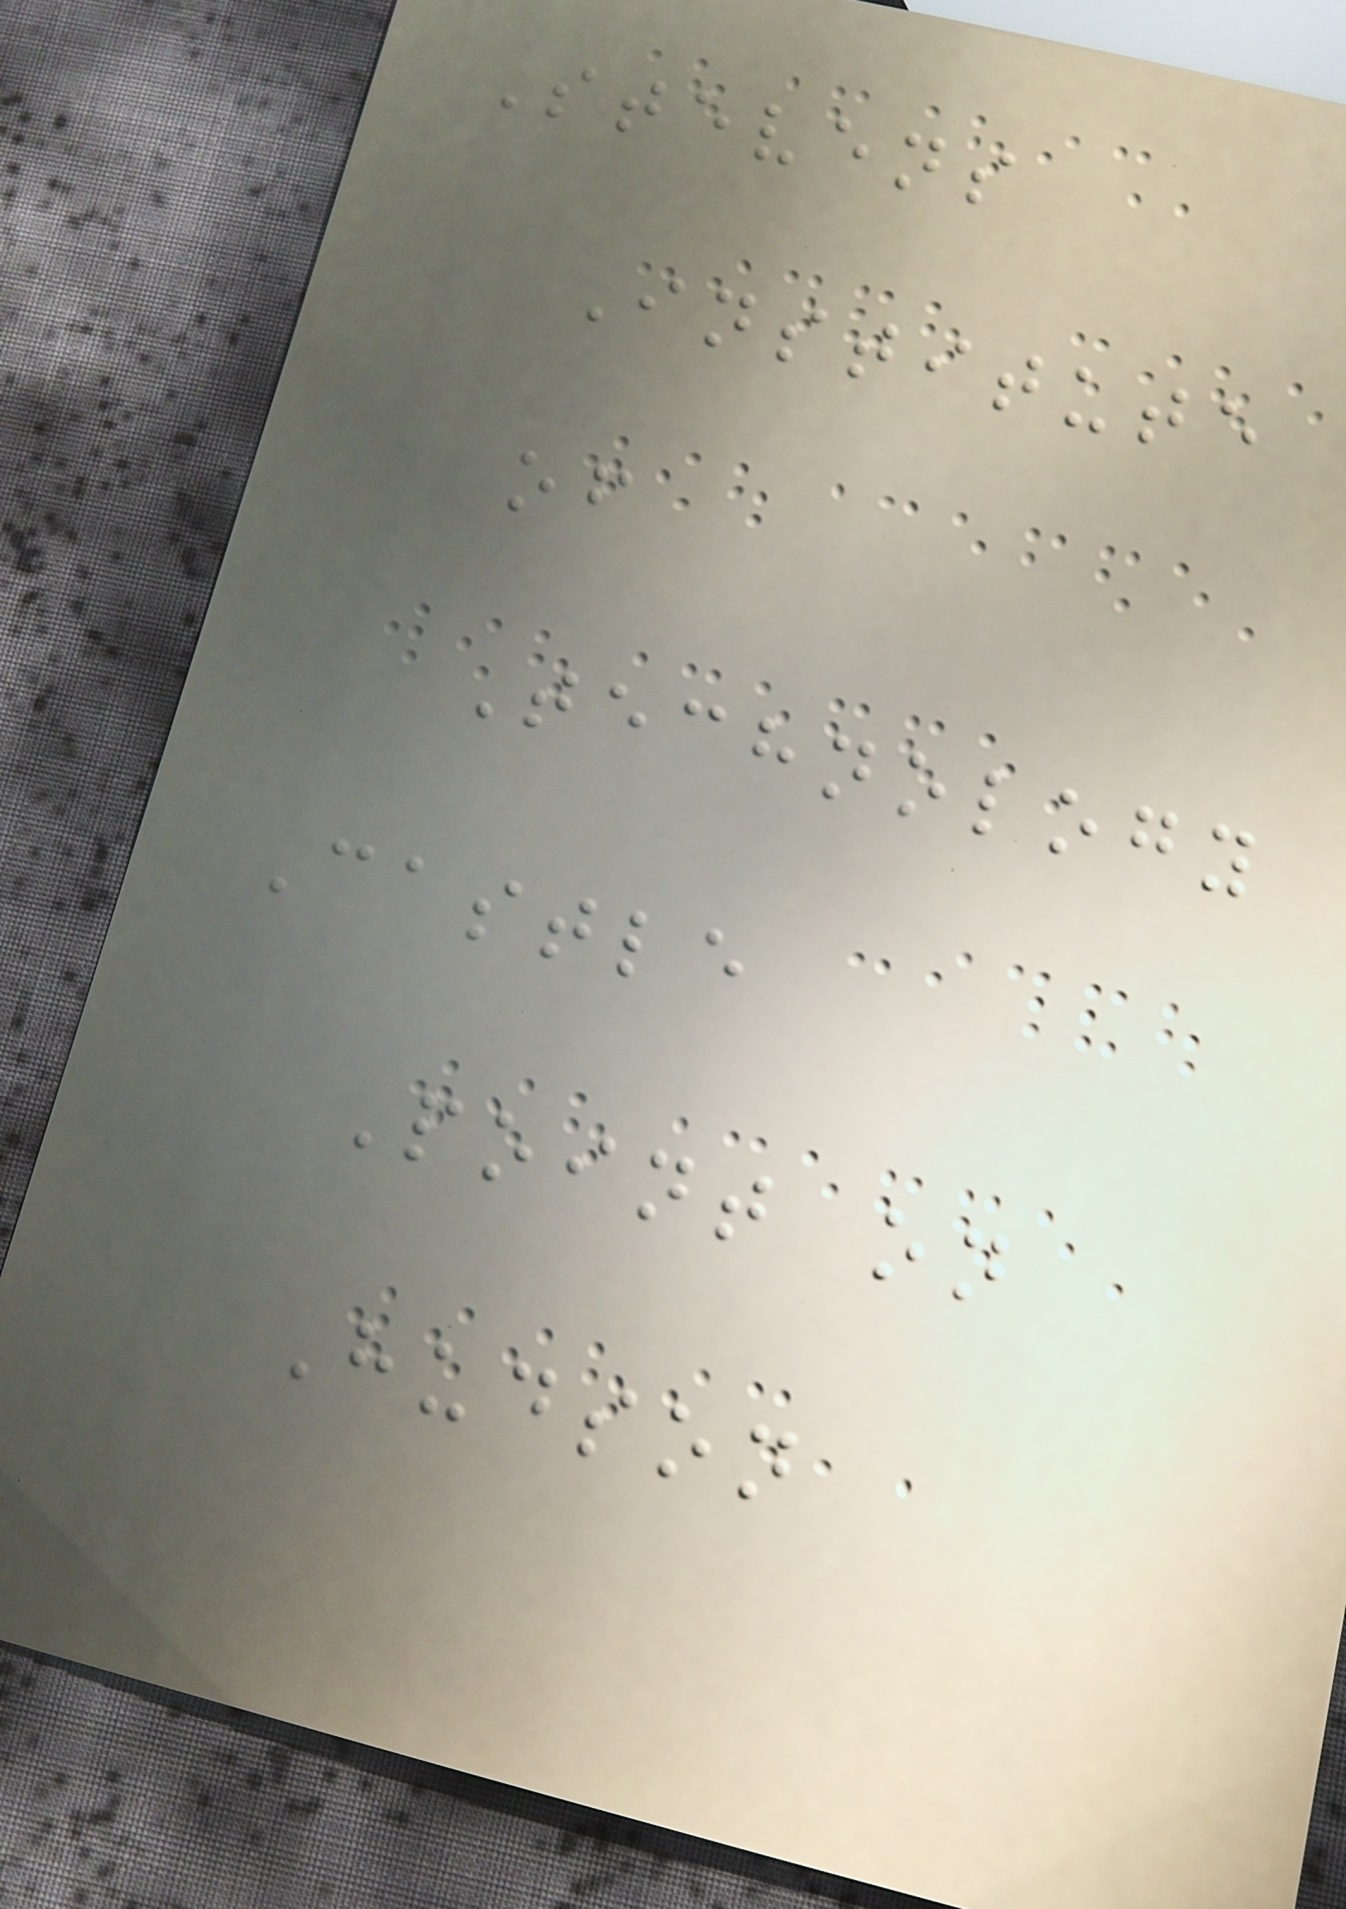Stevens
Institute
of
Technology
Castle
Point on
Hudson
